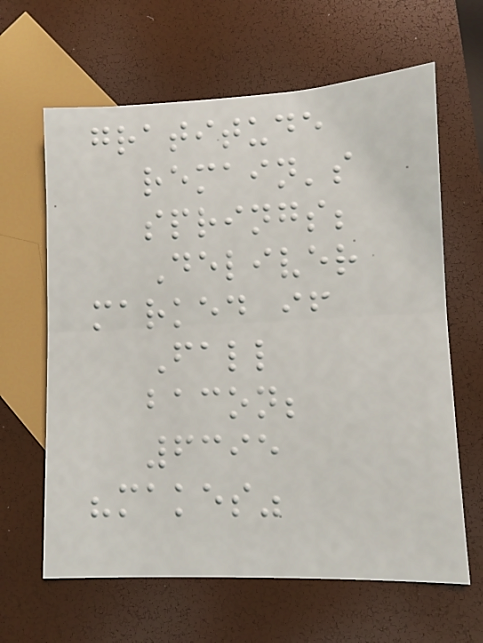gratitude
remain's
springs;
Deliver
marked if
Fall
bacon;
6395
"makes"
